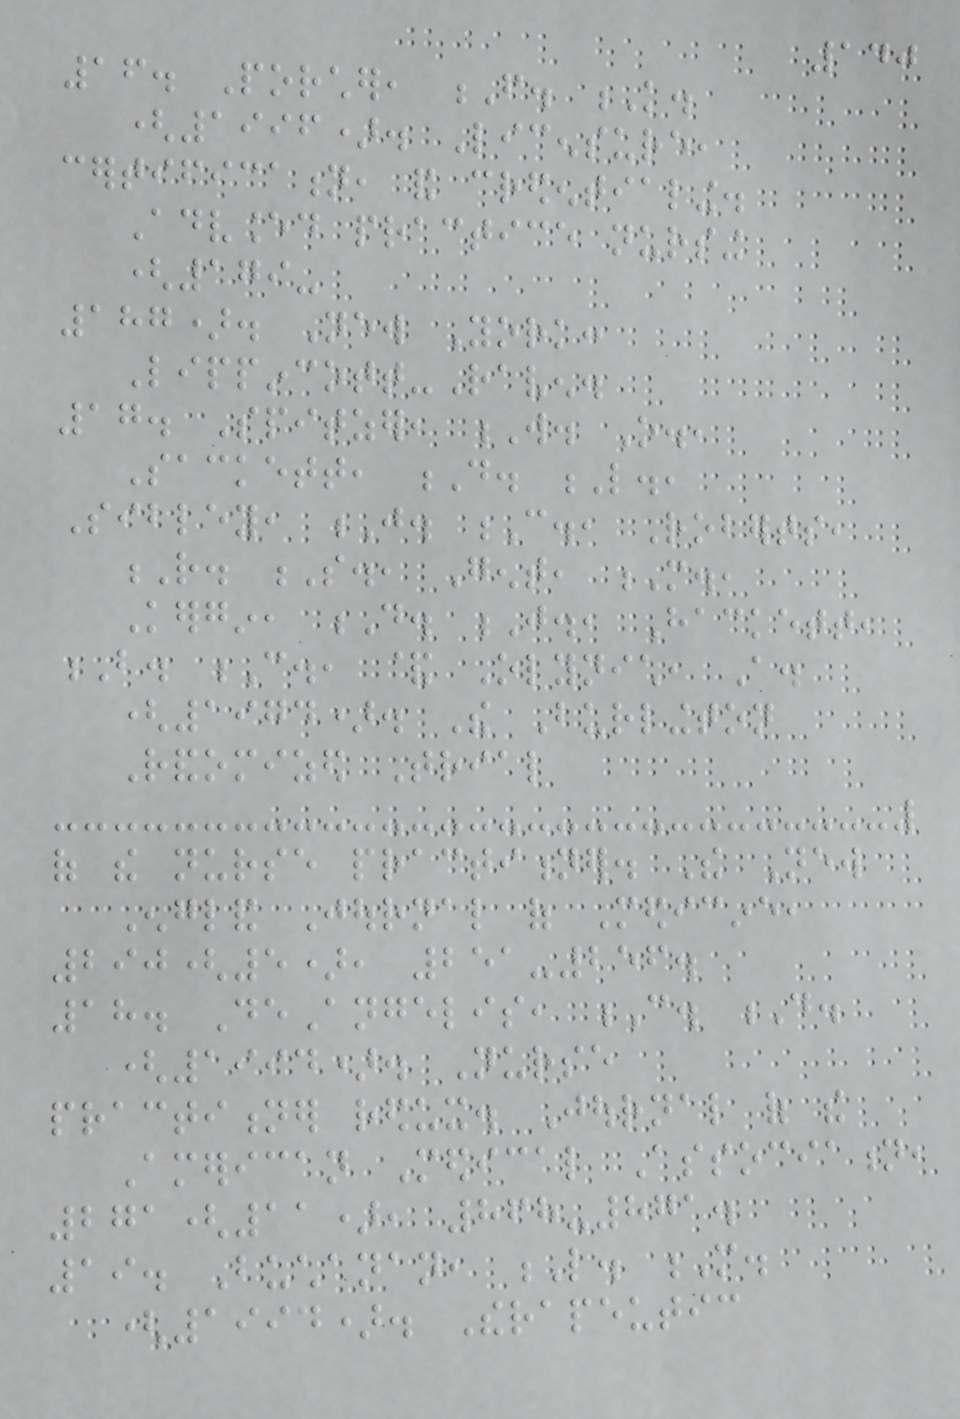140
16. Porcher, F. K.
(1996). Licensure,
certification, and credentialing.
Advanced practice nursing
(179-
187). New York:
Lippincott-Raven.
17. Spitzer, W. O.,
Sackett, D. L.,
Sibley, J. C., Roberts,
R. S., Gent, M.,
Kergin, D. J., Hackett,
B. C., & Olynich, A.
(1974). The Burlington
Randomized Trial
of the nurse practitioner. The New
England Journal of Medicine,
290(5), 251-256.
18. DeAngelis, C. D.
(1994). Nurse
practitioner redux. Journal of the
American Medical Association,
271(11), 868-871.
19. Buchanan, L. M.
(1994). Therapeutic
